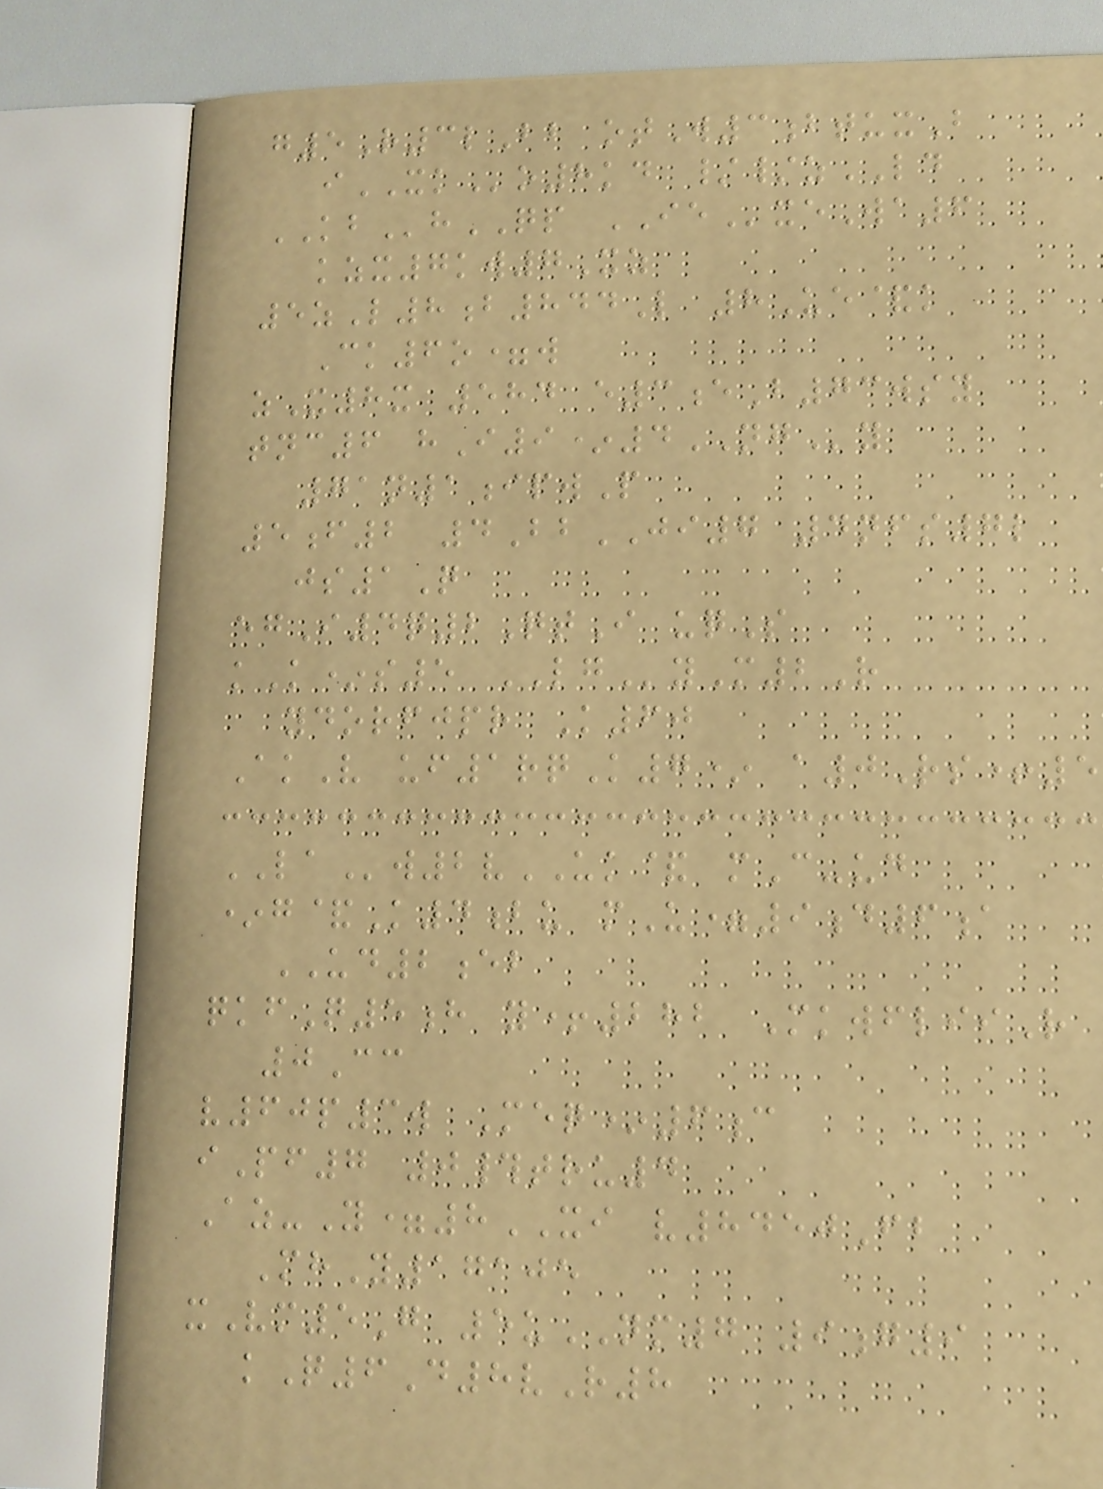g5R3lBb otW3btuxB
iXKo8kd //zLD
KBhQP IExeWa6
kzx7kw7Xz
5zL8b844L 8Ue&k
Ck6o=w
zX8x 584 e3eB73wsy
tnc6 hI9*4NGy
71n1ipwP
5f2 4BbJI7 4nfs7l
js1Q
egI4q2QtI uqS
kK*s5 LGyM2R
ydorfjpr K60
AkV uf1rqK7* a0Rs+5
LAw2vUK& mC-ud
*g&K4bu mU=9d6a
UD2eb
qkfQ5h y+282 MkwfliiR
0Cc
v60p3w Meq*6c
iPf7 0#tru4
Az-Y=8XI v8450Fb
MhY17105
xVm5G 5uNM7 9g9
kQ6D8vR8
